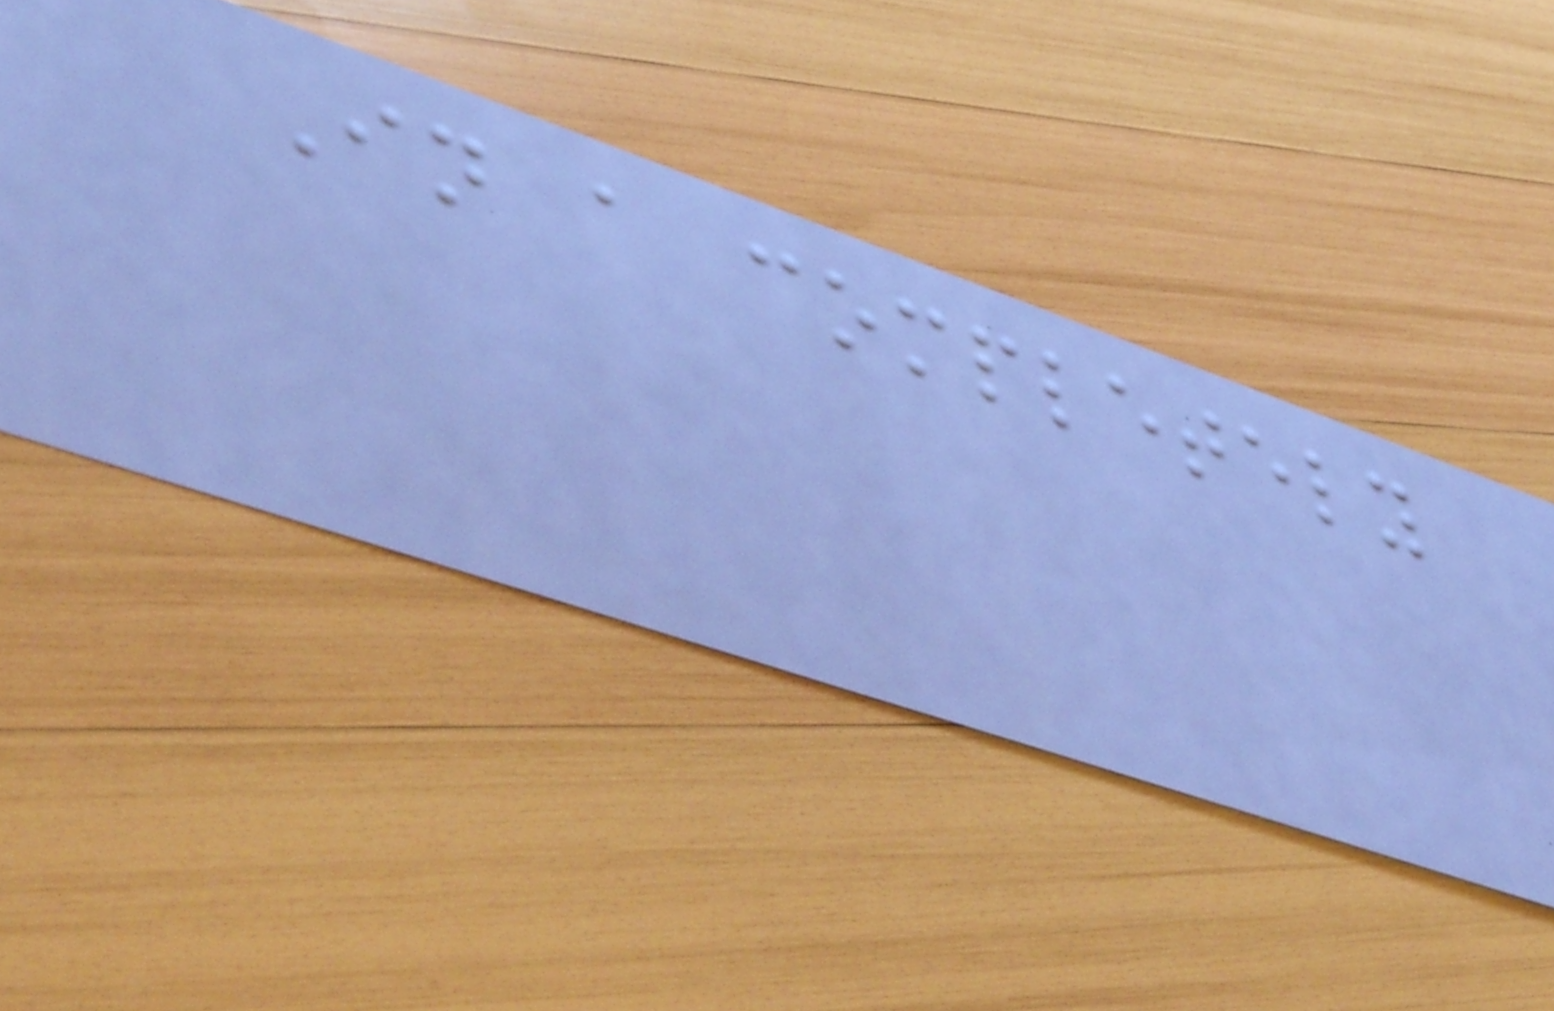In a completely
